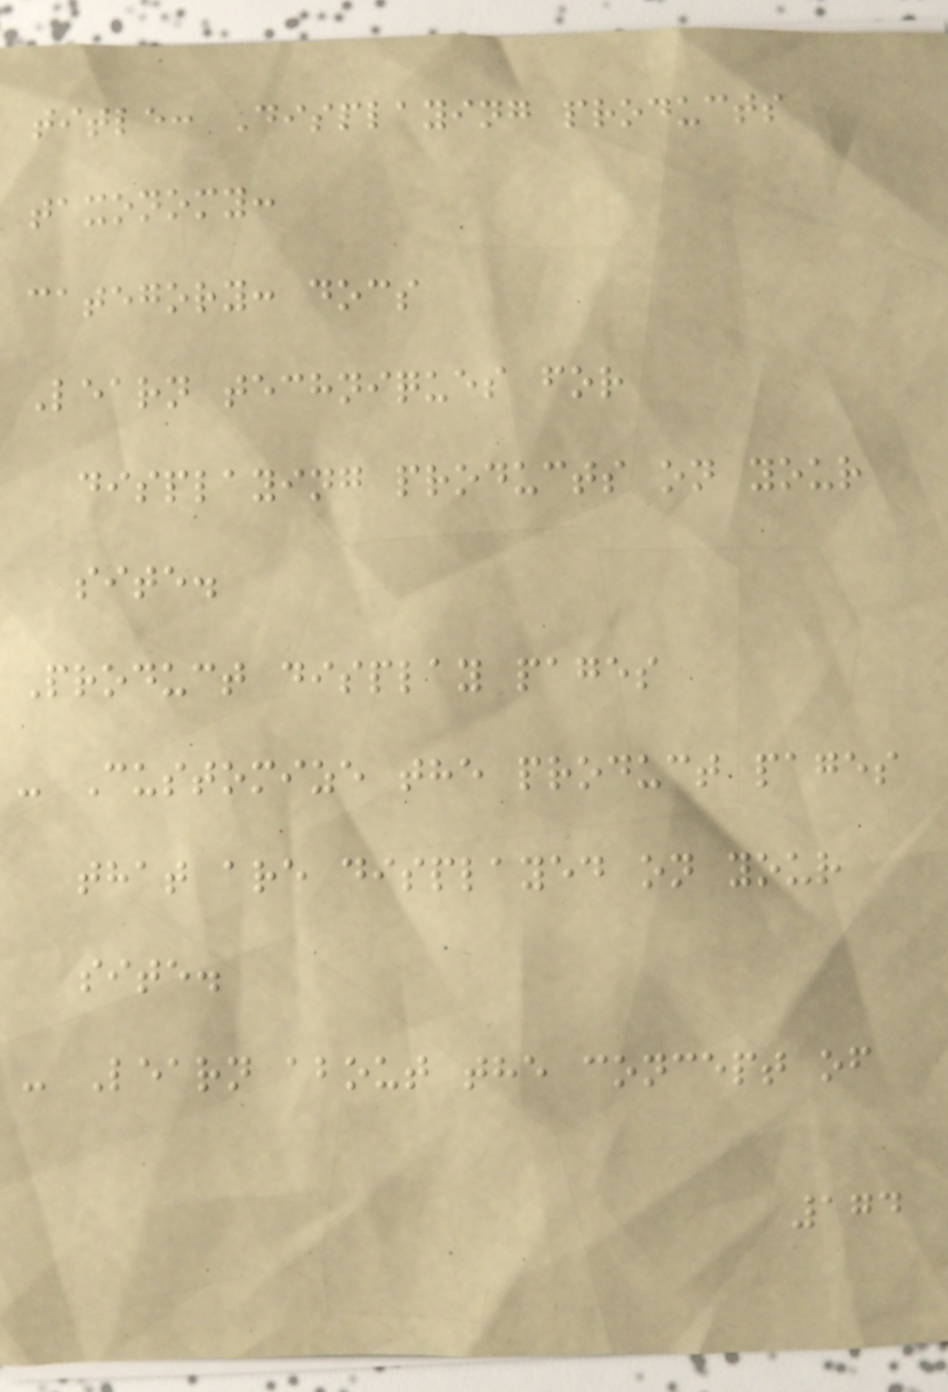title: Displaying products
taxonomy:
category: docs
Learn techniques for
displaying products on your
site.
Product display pages
- Customize the product pages
that are displayed on your
site.
- Learn about the concept of
174
